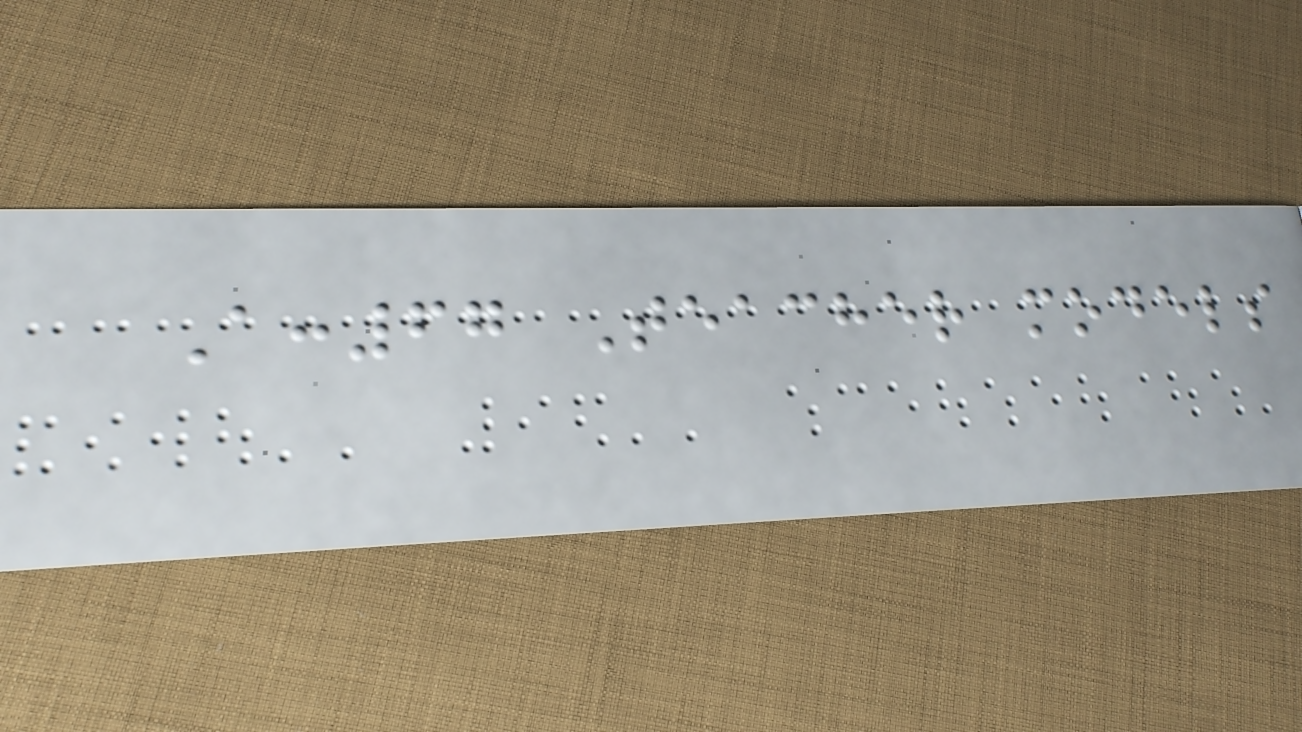A:67 Teacher models
